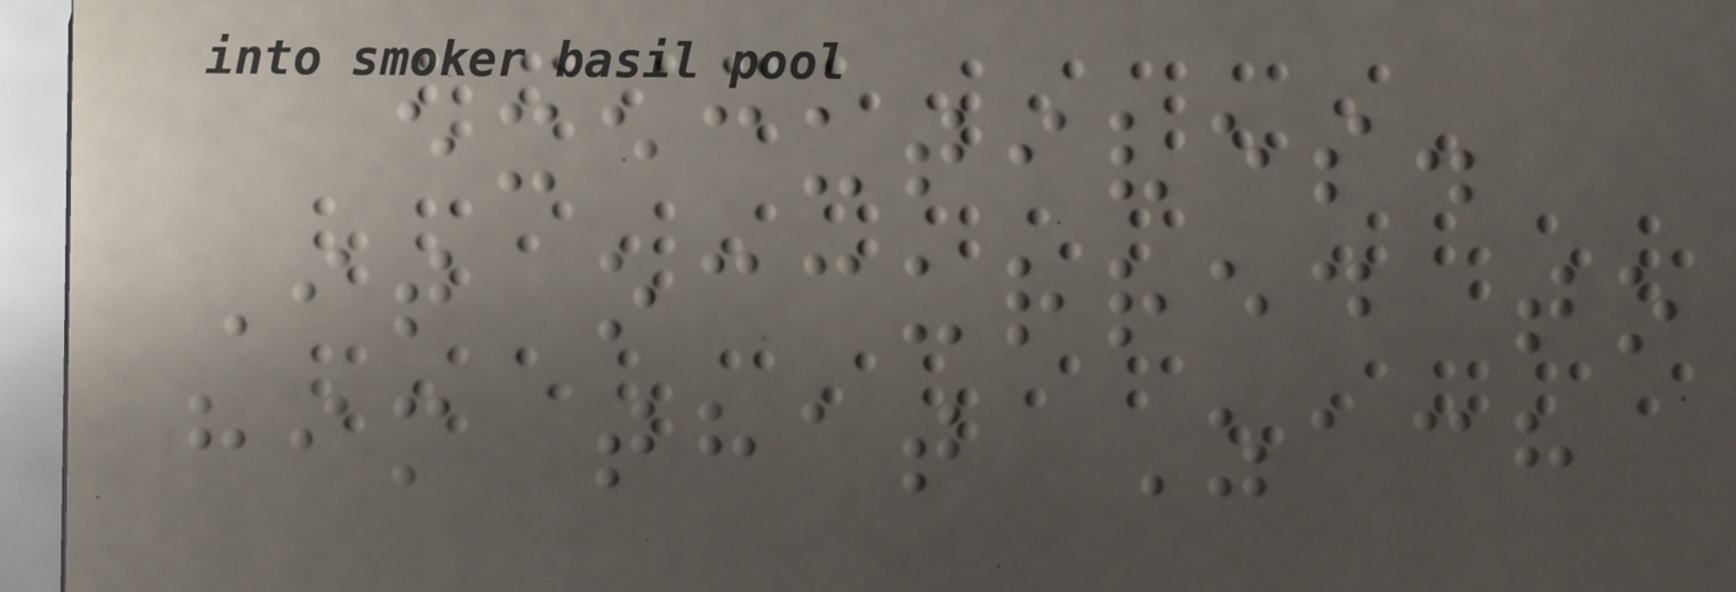executives.
It occurred to
him that Zach
